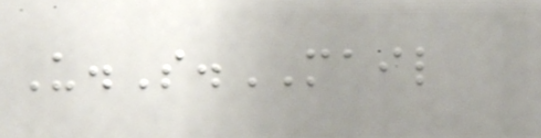U.S.MAIL
